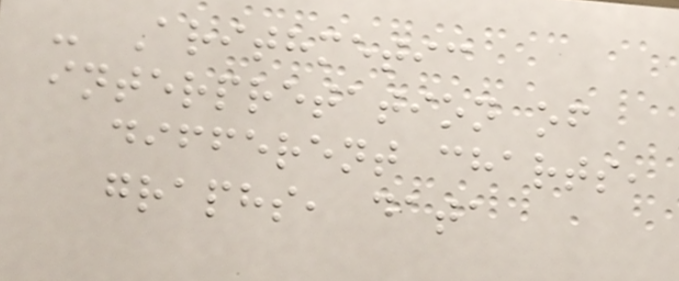- Arithmetic
interpretation of
different charts,
graphs, data
